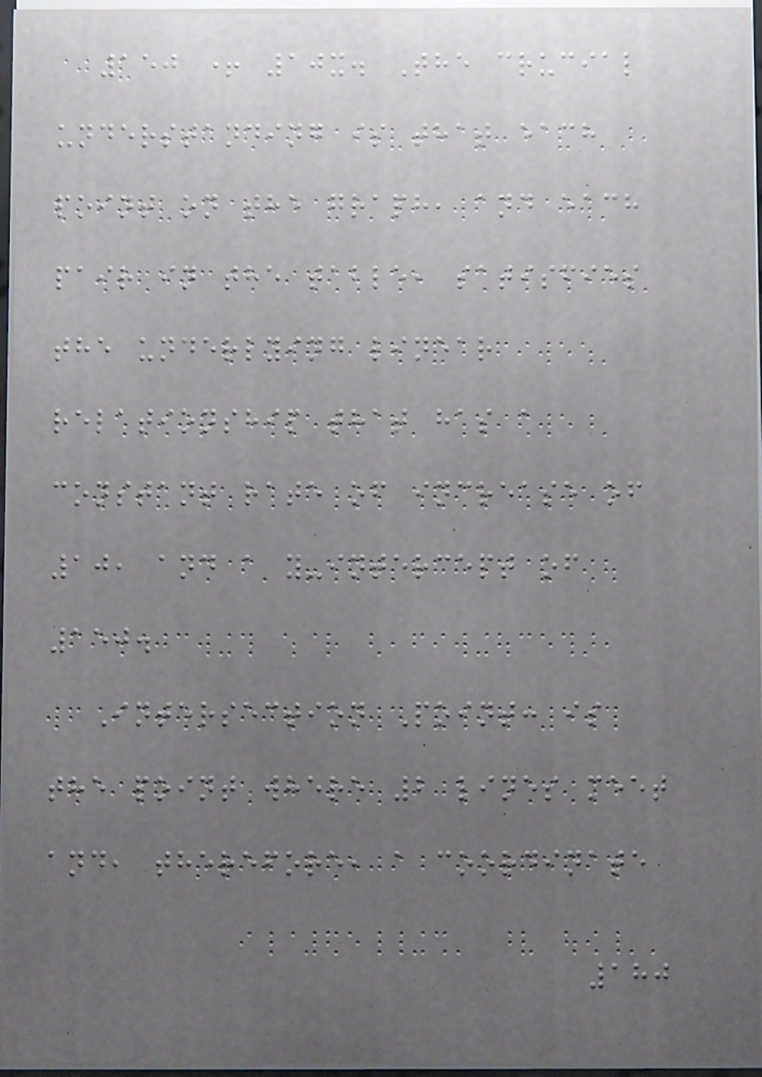150 + 10x. The crucial
understanding is that each
point on the graph, and each
pair in the table, satisfies
the underlying linear
relationship that has a
constant rate of increase of
10, and a y-intercept of
150.
Intersection Point: is
the point where 2 lines meet
and, therefore, a coordinate
180
